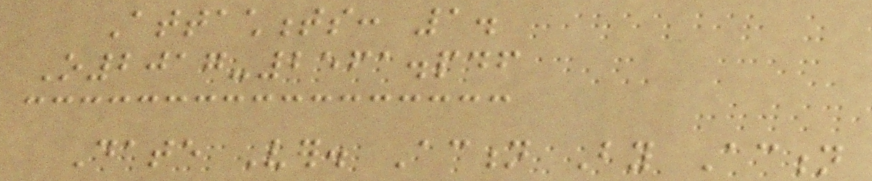Attachments: 1.
O2017-2561.pdf
Date Ver. Action By Action
